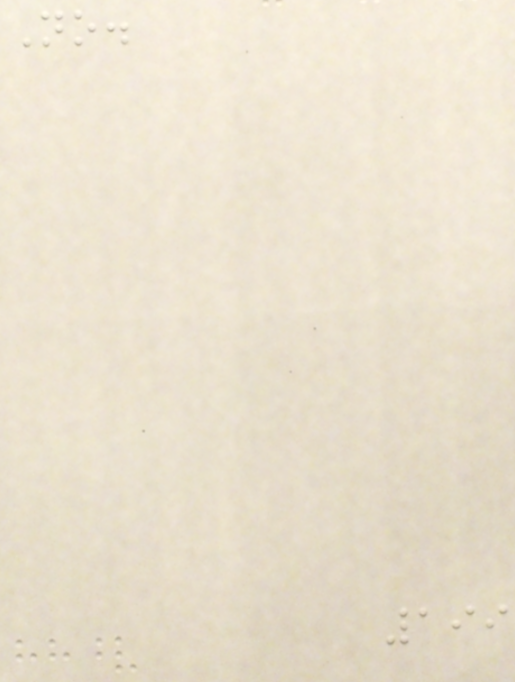No.
199
